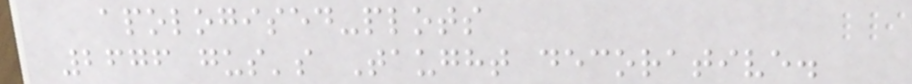apologised-plots
2676 gus's Taught decorative.
